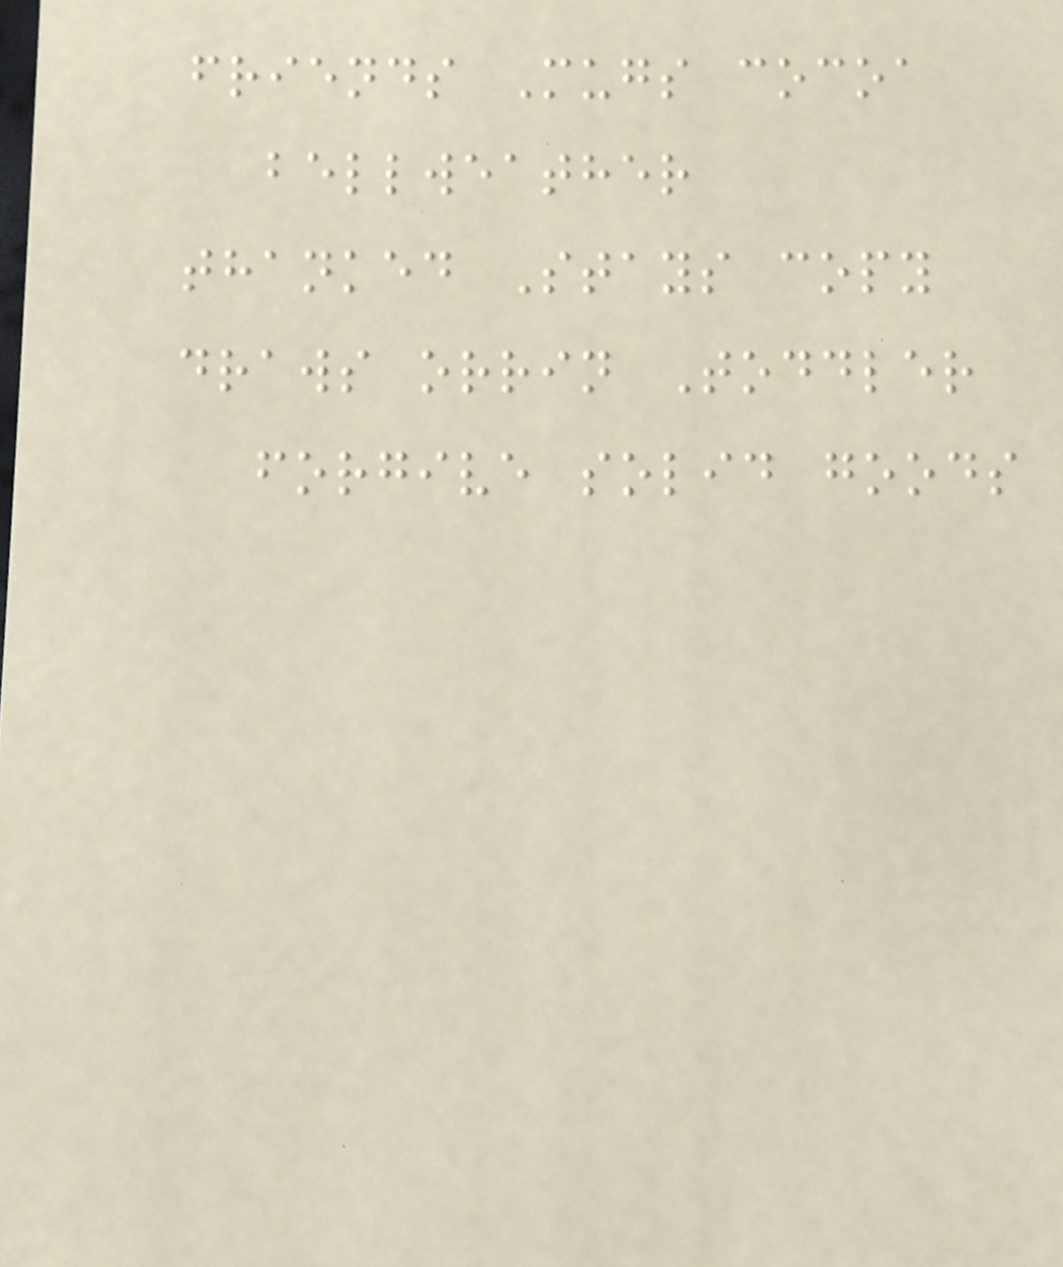friends Mugs cocoa
bellweather
thanked Stays copy
draws orrin Toddler
forgive solid goods
